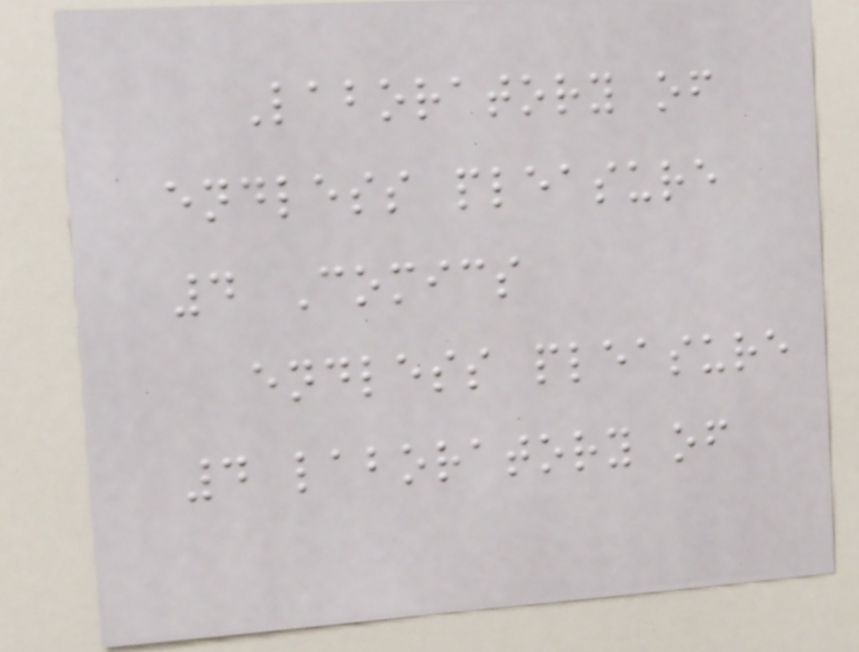Laboratory of
endless pleasure
4 Comics
endless pleasure
4 laboratory of
